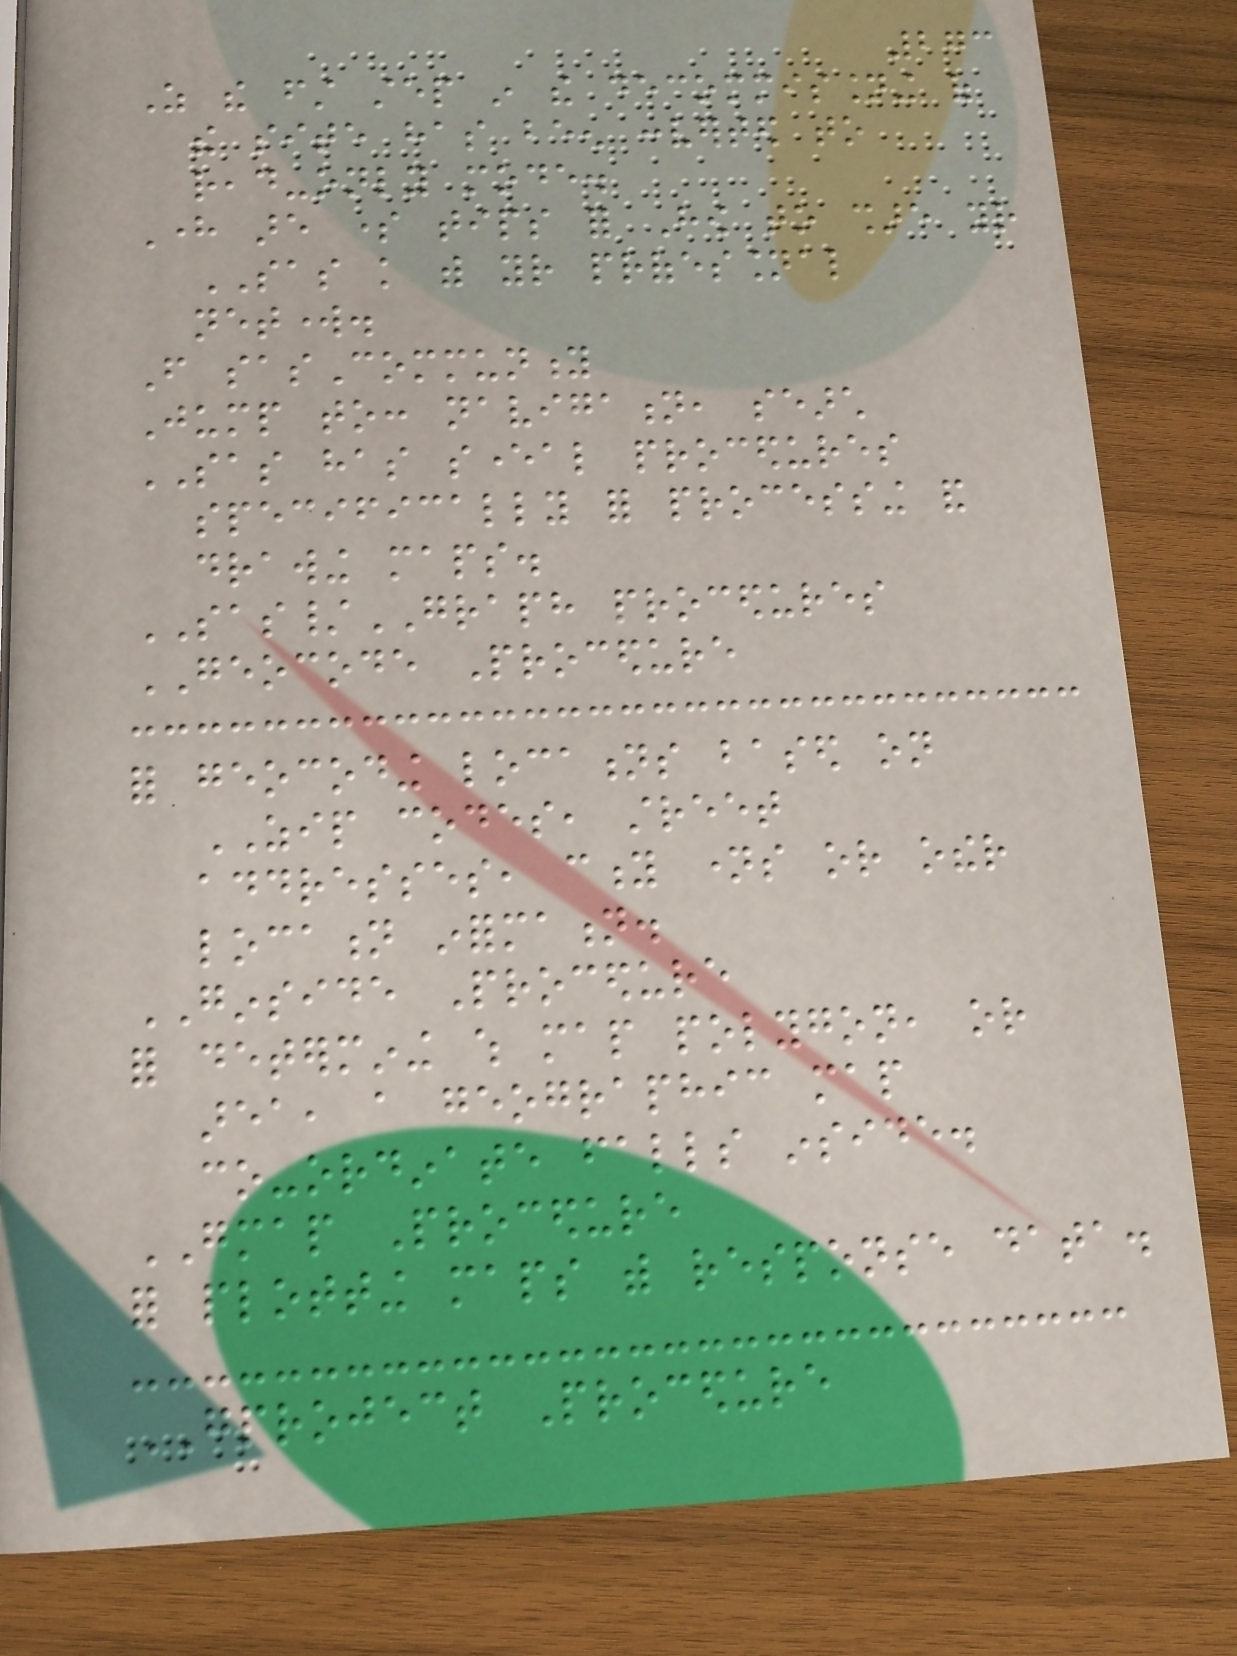273
As the first step in the decommissioning of
the site has been converted to
read-only mode.
Here are some tips for How to share your
SAS knowledge with your professional
network.
From sasCommunity
Jump to: navigation, search
SAS has several procedures
specifically for processing and
drawing maps.
SAS/GRAPH procedures
GEOCODE Procedure
for geocoding locations based on
ZIP codes, street
addresses, city names or other
location information.
GINSIDE Procedure
for determining which map polygon, or
area, a geographic map
co-ordinate falls inside.
GMAP Procedure
for plotting maps with response data.
GPROJECT Procedure
